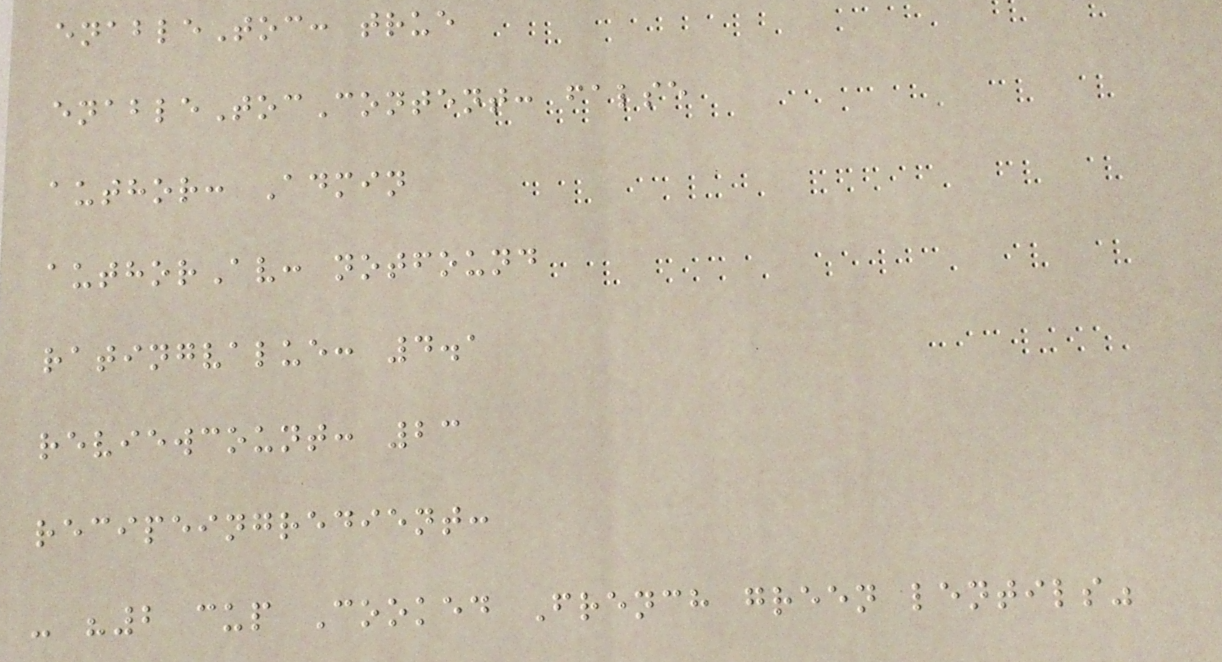enableToc: true
enableTocContent: false
author: Admin
authorAv: notfound
ratingvalue: 4.1
reviewcount: 23
recipeingredient:
- "2 cup Cooked French green lentils"
